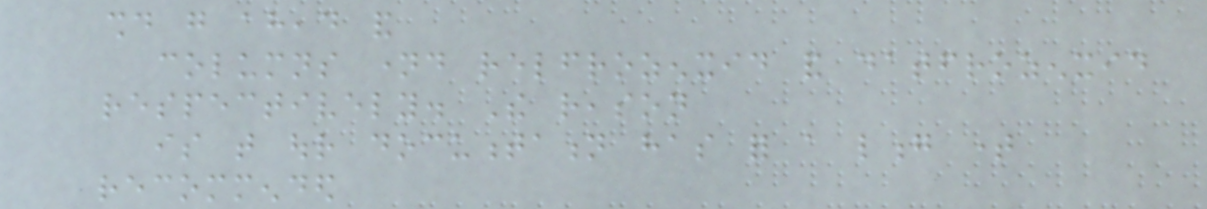should go ahead and
columns named relfrozenxid and datfrozenxid
respectively. The reason
is that our documentation has for a long time
recommended
